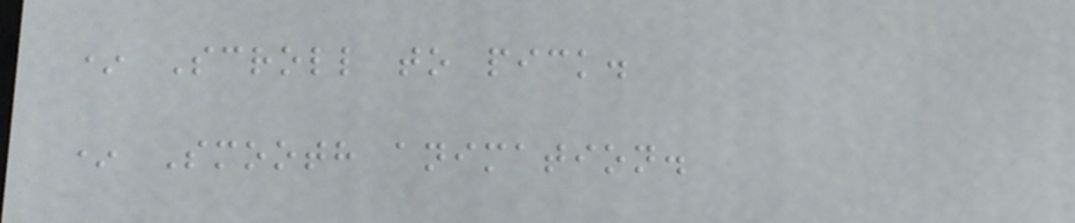* Scroll to pick.
* Smooth animation.
